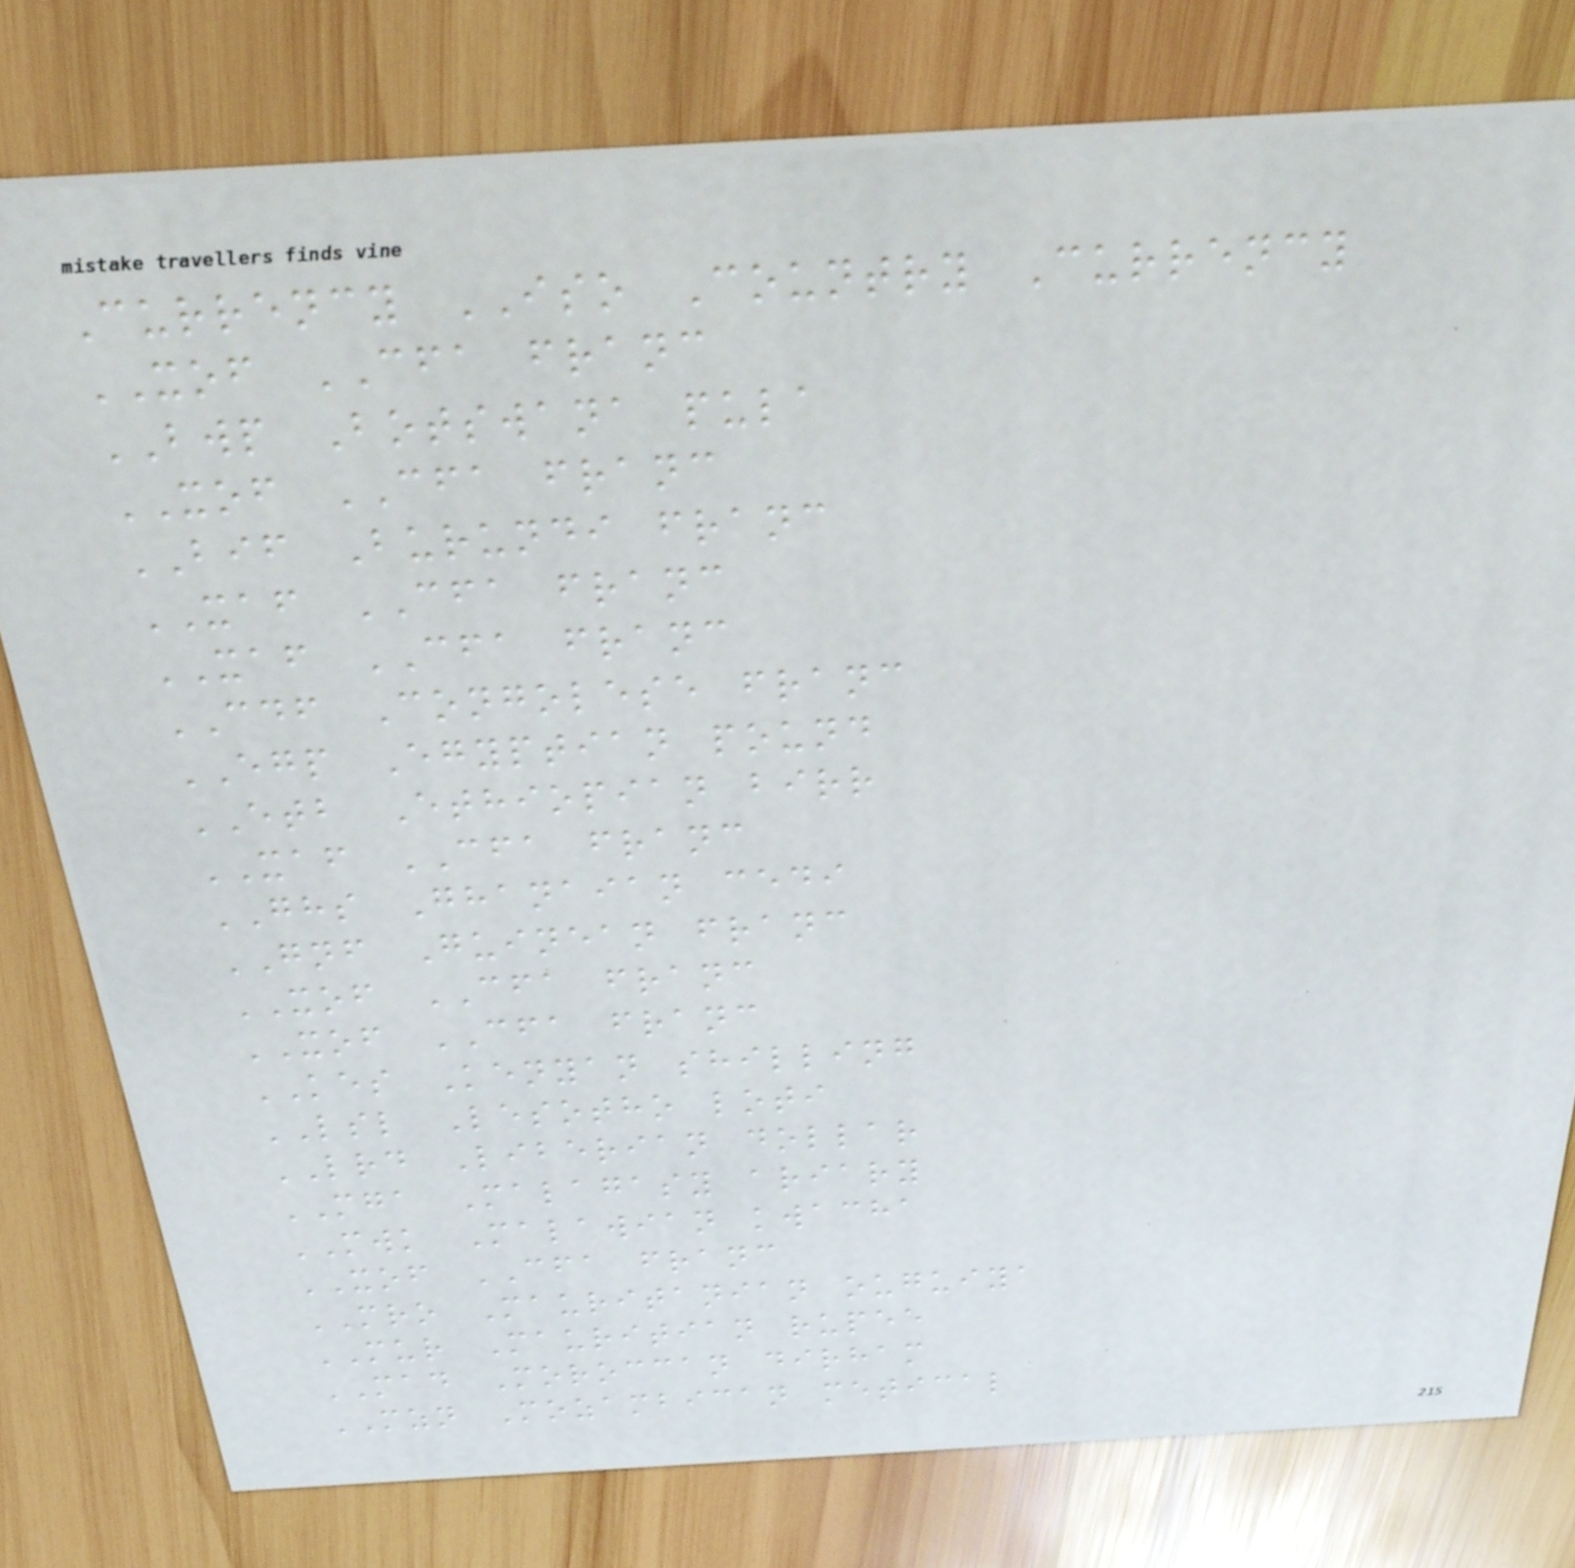Currency ISO Country Currency
XOF CFA franc
BWP Botswana pula
XOF CFA franc
BIF Burundi franc
XAF CFA franc
XAF CFA franc
CDF Congolese franc
EGP Egyptian pound
ETB Ethiopian birr
XAF CFA franc
GHS Ghanaian cedi
GNF Guinean franc
XOF CFA franc
XOF CFA franc
KES Kenyan shilling
LSL Lesotho loti
LRD Liberian dollar
MGA Malagasy ariary
MWK Malawian kwacha
XOF CFA franc
MRO Mauritanian ouguiya
MUR Mauritian rupee
MAD Moroccan dirham
MZN Mozambican metical
